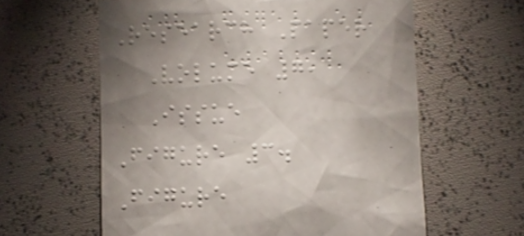Research Paper
Volume 7,
Issue
Figure 3.
Figure
